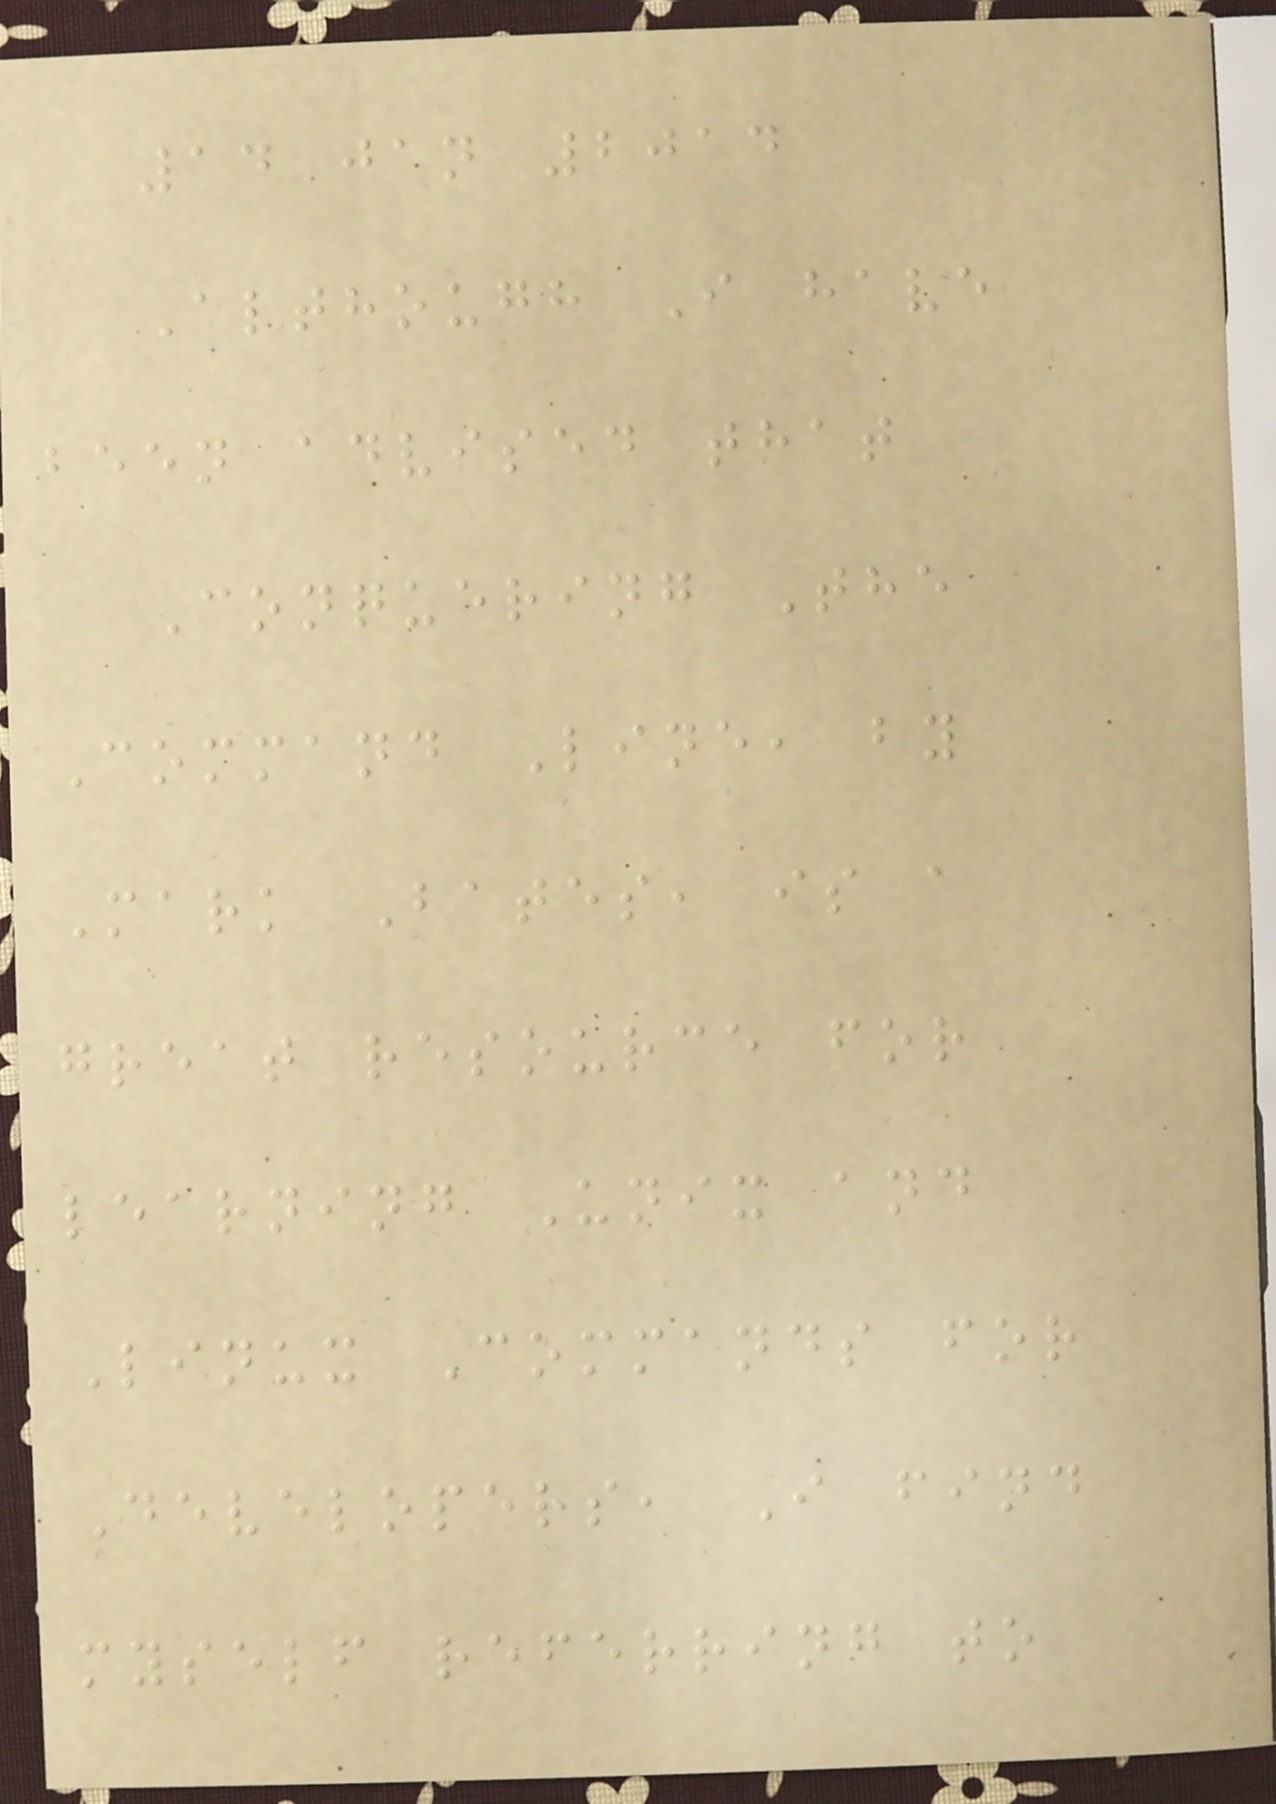14 jan 2014
Although I have
been advised that
Conquering The
Command Line, by
Mark Bates, is a
great resource for
learning Unix and
Linux Commands for
Developers, I find
myself referring to
